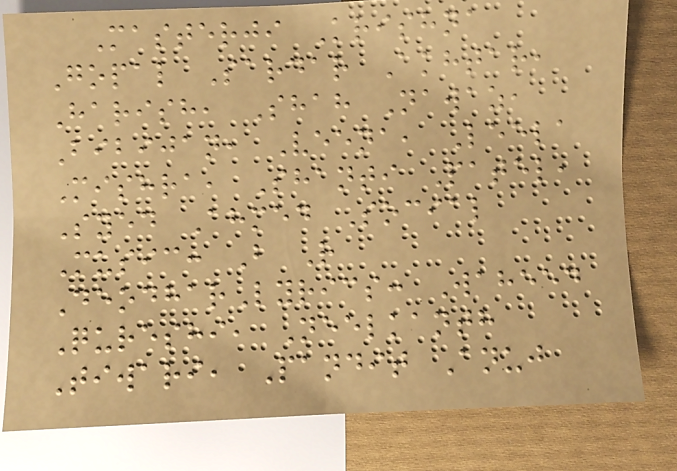Masterji Krishna
Gopal Sardar Akhtar,
Harish, Shah Nawaz,
Bibijan, Veena, Leela
Mishra, Shanti Patel,
Syed Ahmed Social
Music: B R
DeodharLyrics: Waheed
Qureshi, Neelkanth
Tiwari, Pandit Anuj
